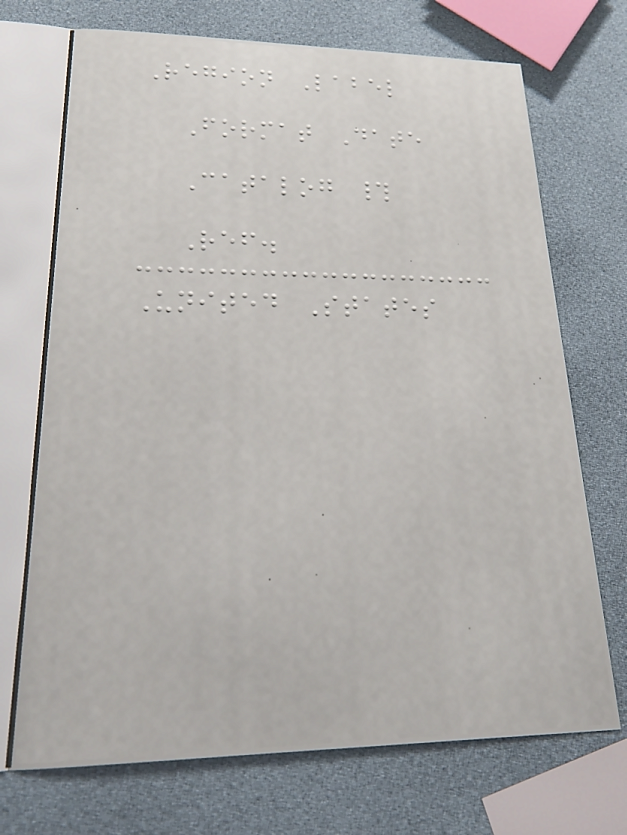Region Label
Format Date
Catalog #
Ref.
United States
